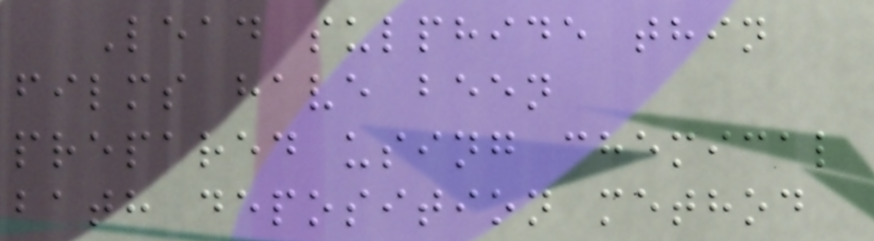Lead sulphide thin
films have been
prepared using chemical
bath deposition method
